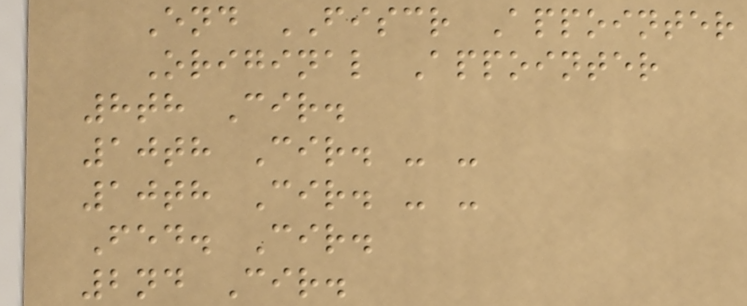End FISCR Appointer
Original Appointer
8th Cir.
10th Cir. - -
10th Cir. - -
Fed. Cir.
2nd Cir.
